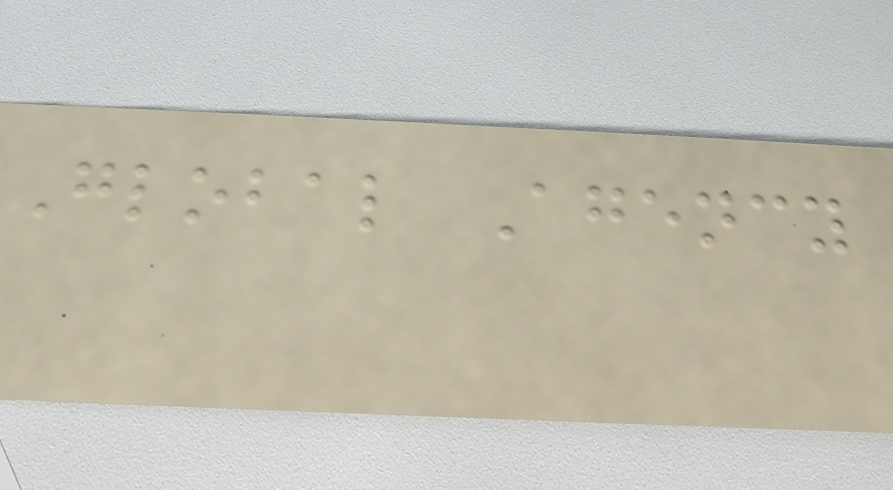Global Agency
